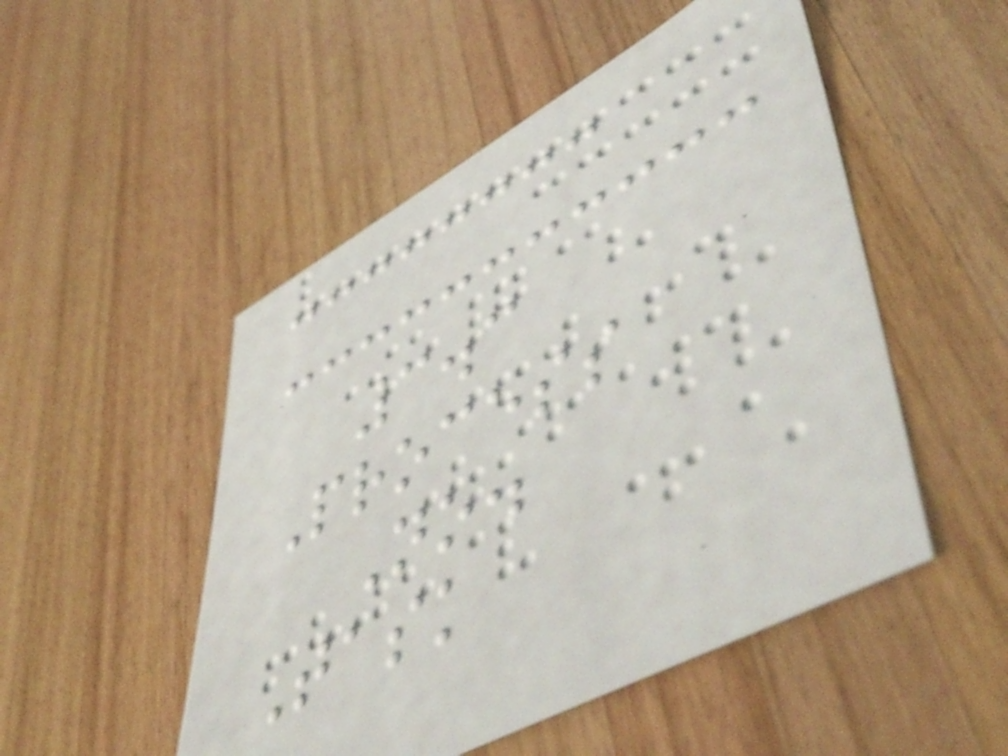3.3
Process
No.
Task
